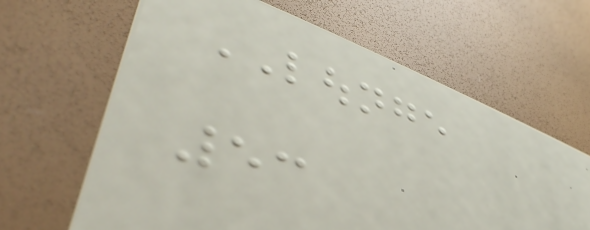LOUNGE
53
